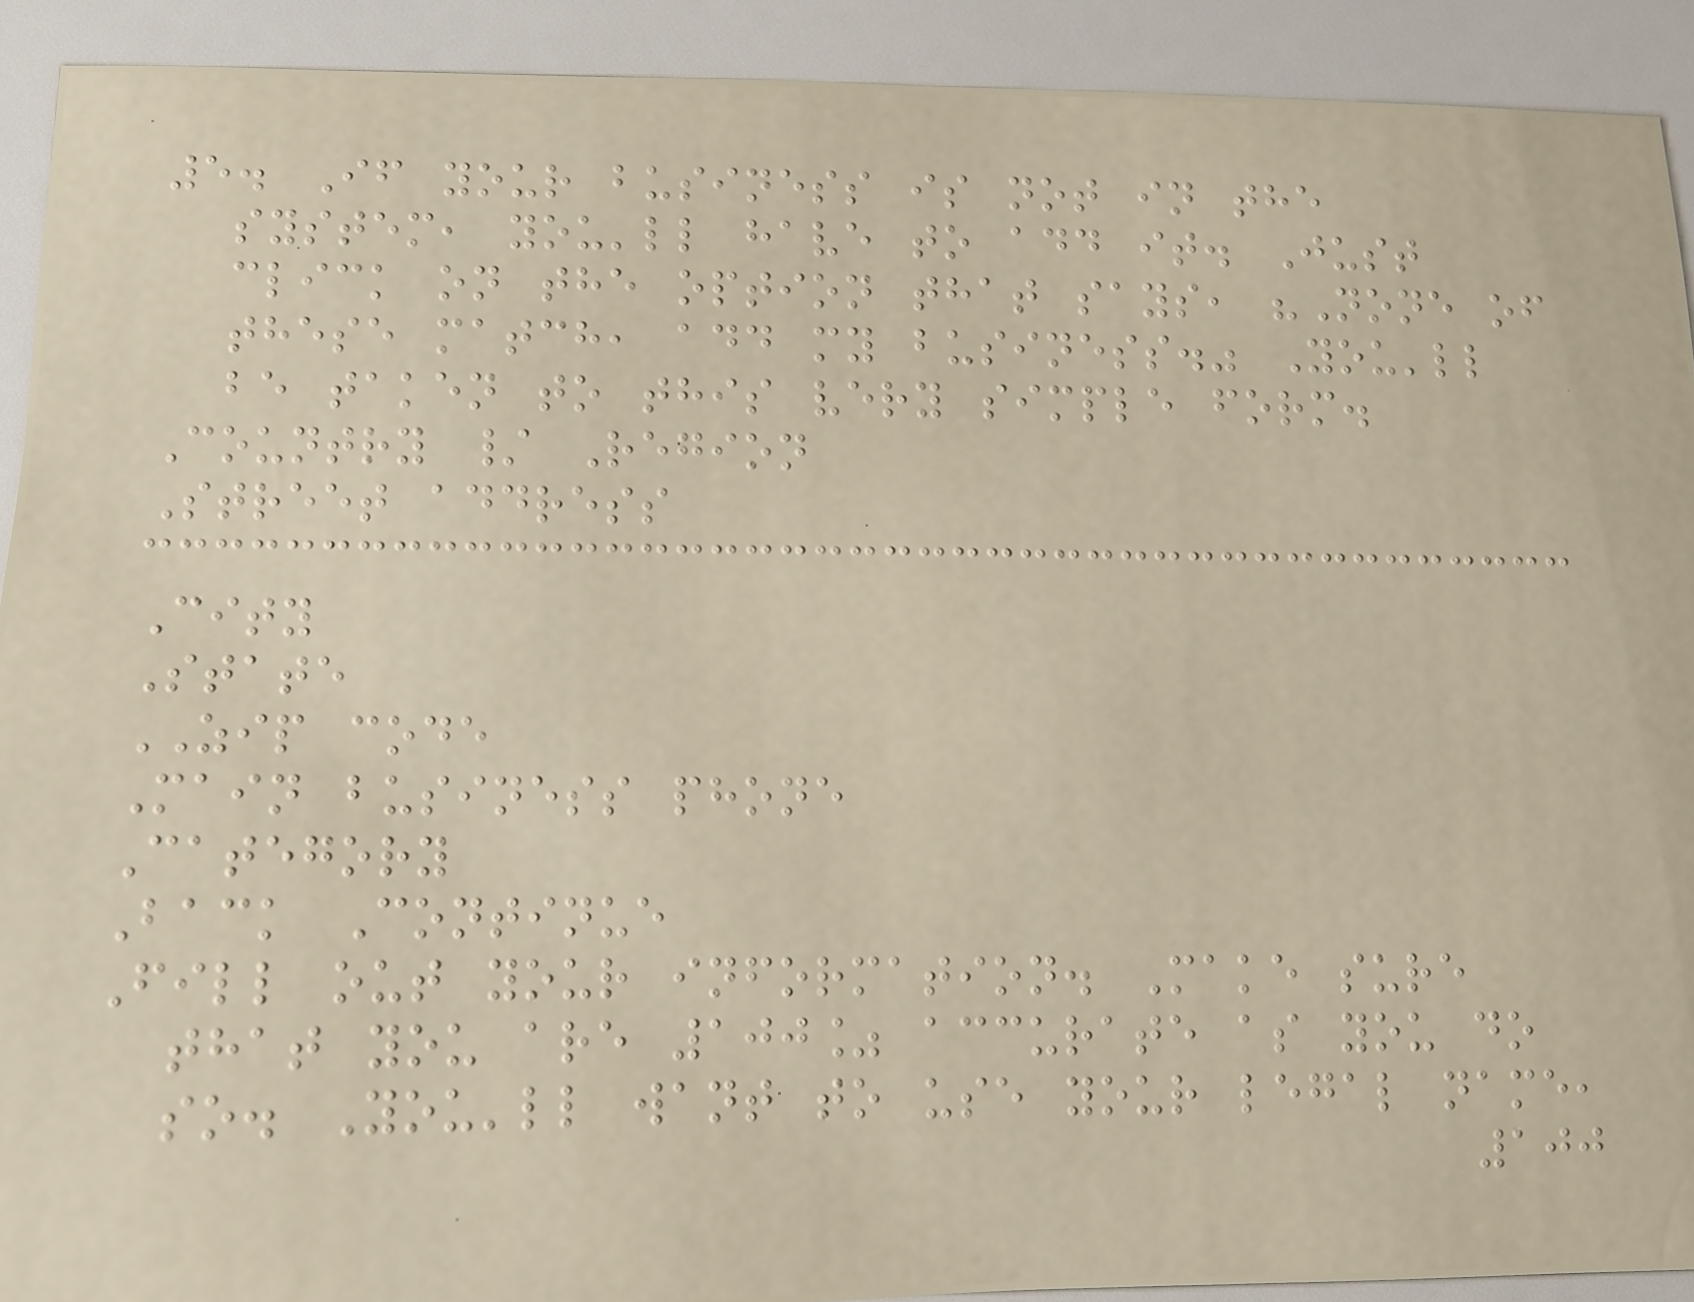5. If your business is not in the
system, you'll have to add it. Just
click on the option that says, "None of
these match, add my business." You'll
be taken to this very simple form.
Country / Region
Street address
City
State
ZIP code
Main business phone
Category
Back Continue
Fill out your information. Make sure
that you are 100% accurate as you do
so. You'll want to use your legal name,
100
